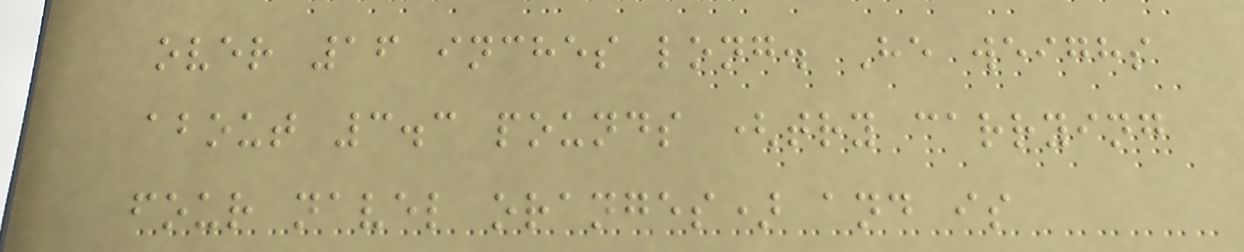over 16 inches long. He weighs
about 3.3 pounds (try carrying
four navel oranges) and is
